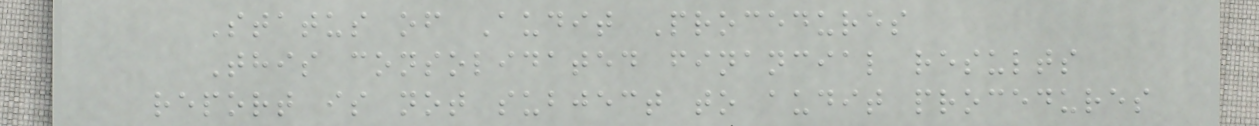Status of Audit Procedures
This consolidated financial results
report is not subject to audit procedures
